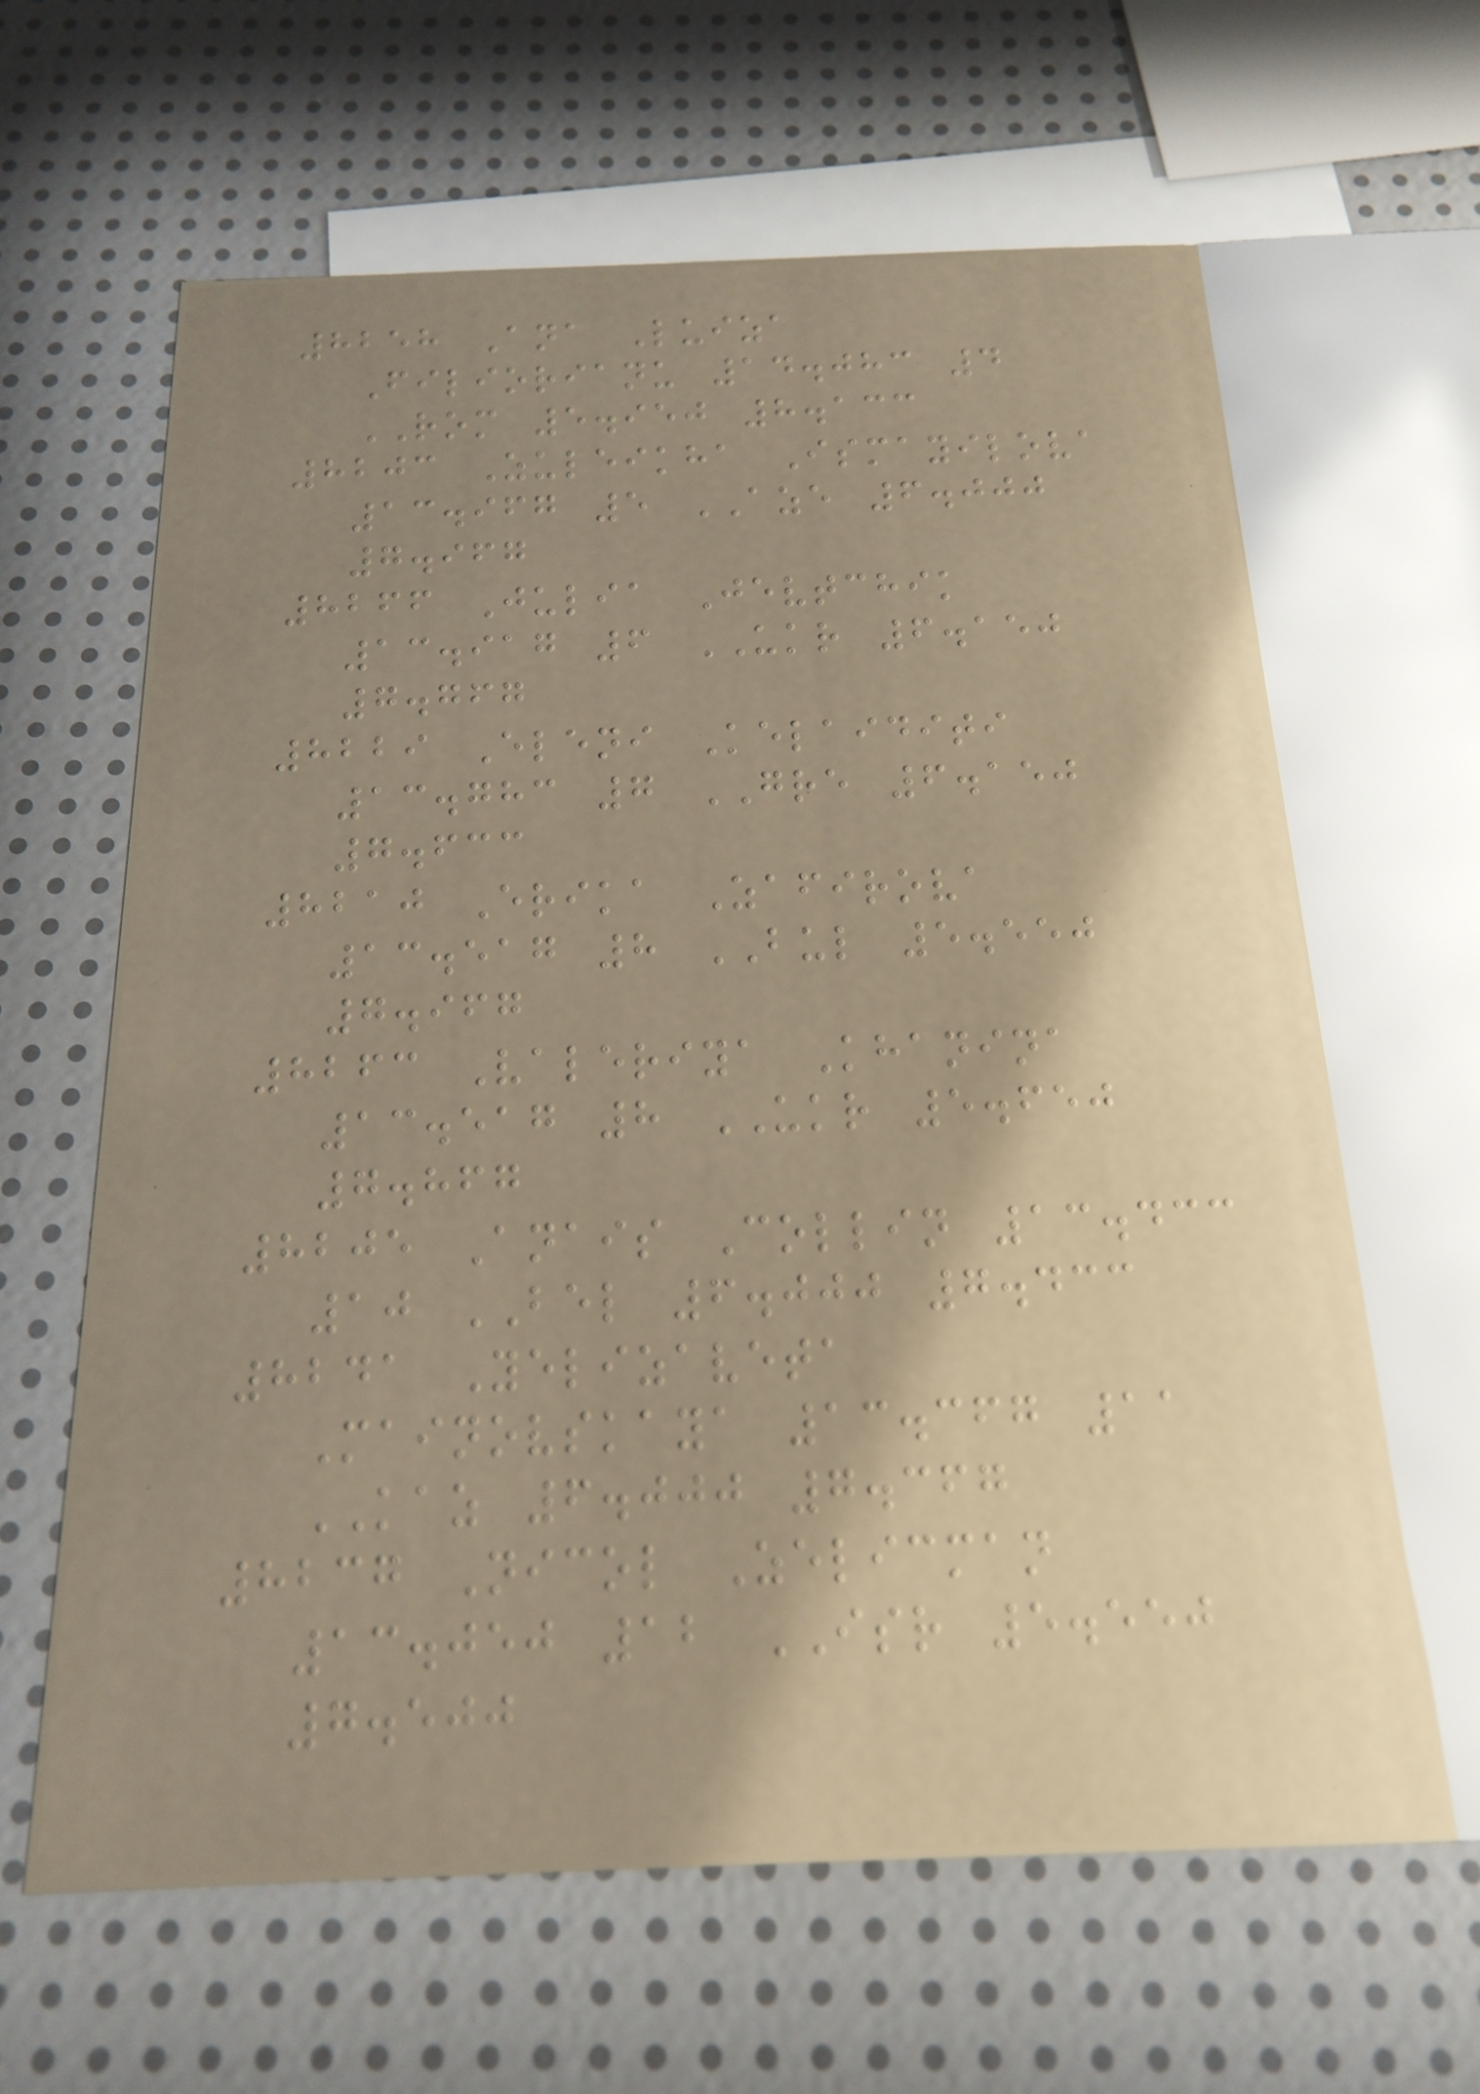8258 Ana Luiza
Filiorianu 14.083 4
ROM 5.950 8.133
8203 Zuleikha Ismayilova
13.967 5 AZE 6.000
7.967
8266 Julia Jevtchik
13.917 6 UKR 6.150
7.767
8229 Eleni Kelaiditi
13.783 7 GRE 6.150
7.633
8210 Erika Zafirova
13.517 8 BUL 5.550
7.967
8263 Valeriya Khanina
13.517 8 UKR 5.650
7.867
8205 Anais Collin 13.433
10 BEL 6.000 7.433
8241 Yelizaveta
Mainovskaya 13.367 11
KAZ 6.000 7.367
8237 Nicol Zelicman
13.050 12 ISR 5.550
7.500
